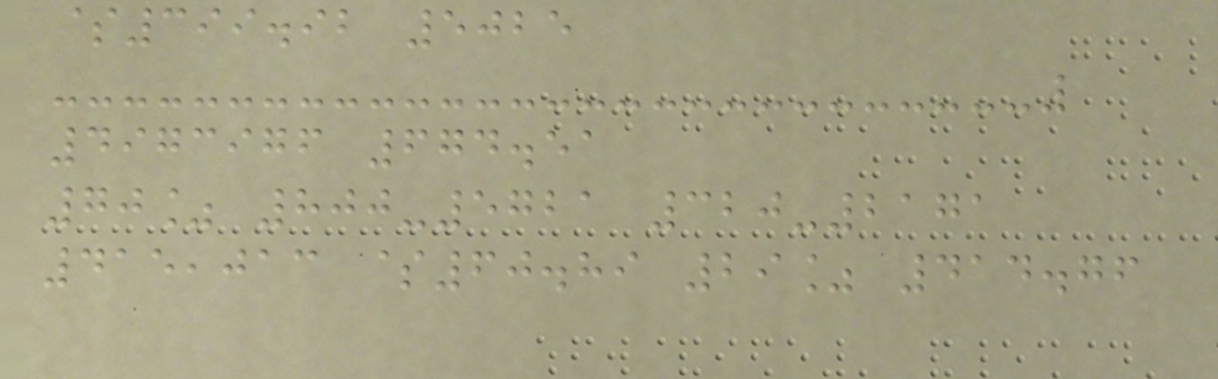$399.92 5025
4973976 674.51
70% 800-5721 320-2171
415,013 $60.89 29% 414.76
